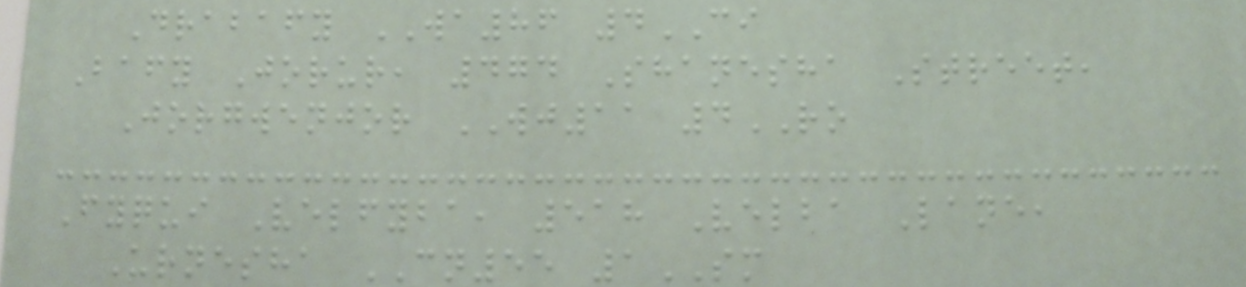Drabafy WA86 4CI
Bafy Jorur, 474 Shanesha Street,
Jorgwenjor WJ11 4RO
Fyqui Velfyba, 518 Velba Lane,
Urnesha CN55 1SM
